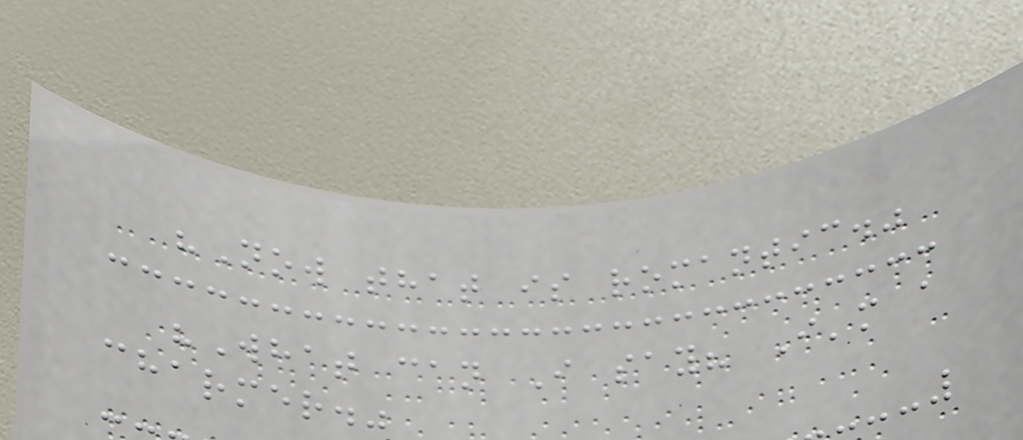"Now that is romantic."
"What can I say? I'm a
charmer."
